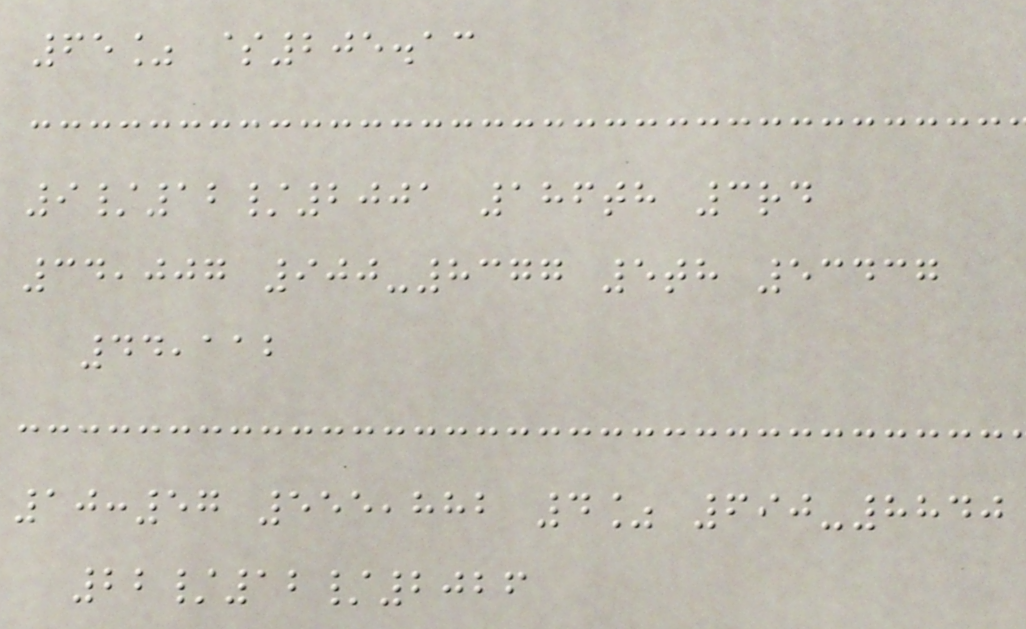65% $205.13
9/12/2001 186th 3rd
34,007 900-8377 5th 53437
44,112
10:57 555,882 4% 690-8840
22/12/2026
